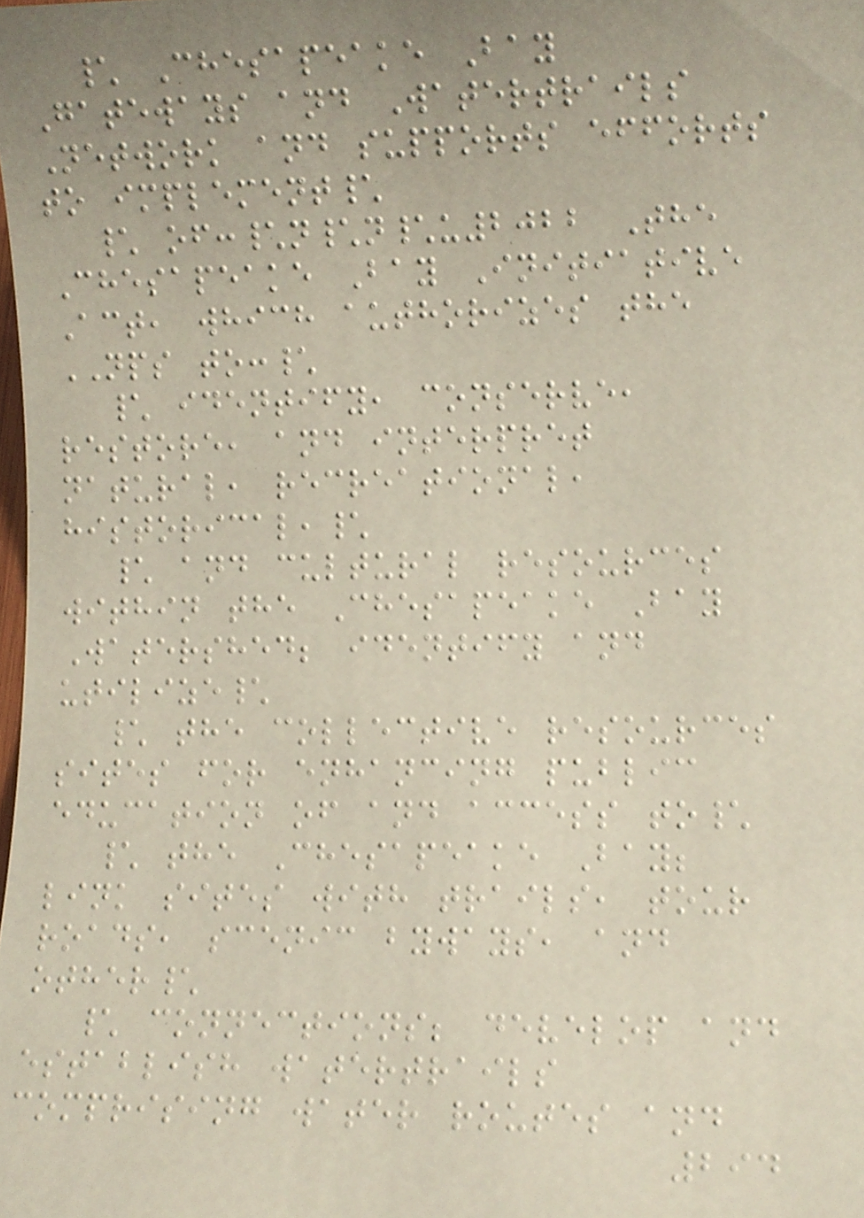\ Chesapeake Bay
Gateways and Watertrails
Network and supports efforts
to implement\
\ of:\n\n\u2022 The
Chesapeake Bay Initiative
Act, which authorizes the
NPS to:\
\ identify, conserve,
restore, and interpret
natural, recreational,
historical,\
\ and cultural resources
within the Chesapeake Bay
Watershed; identify and
utilize\
\ the collective resources
sites for enhancing public
education of and access to\
\ the Chesapeake Bay;
link sites with trails, tour
roads, scenic byways, and
other\
\ connections; develop and
establish watertrails
comprising water routes and
294
